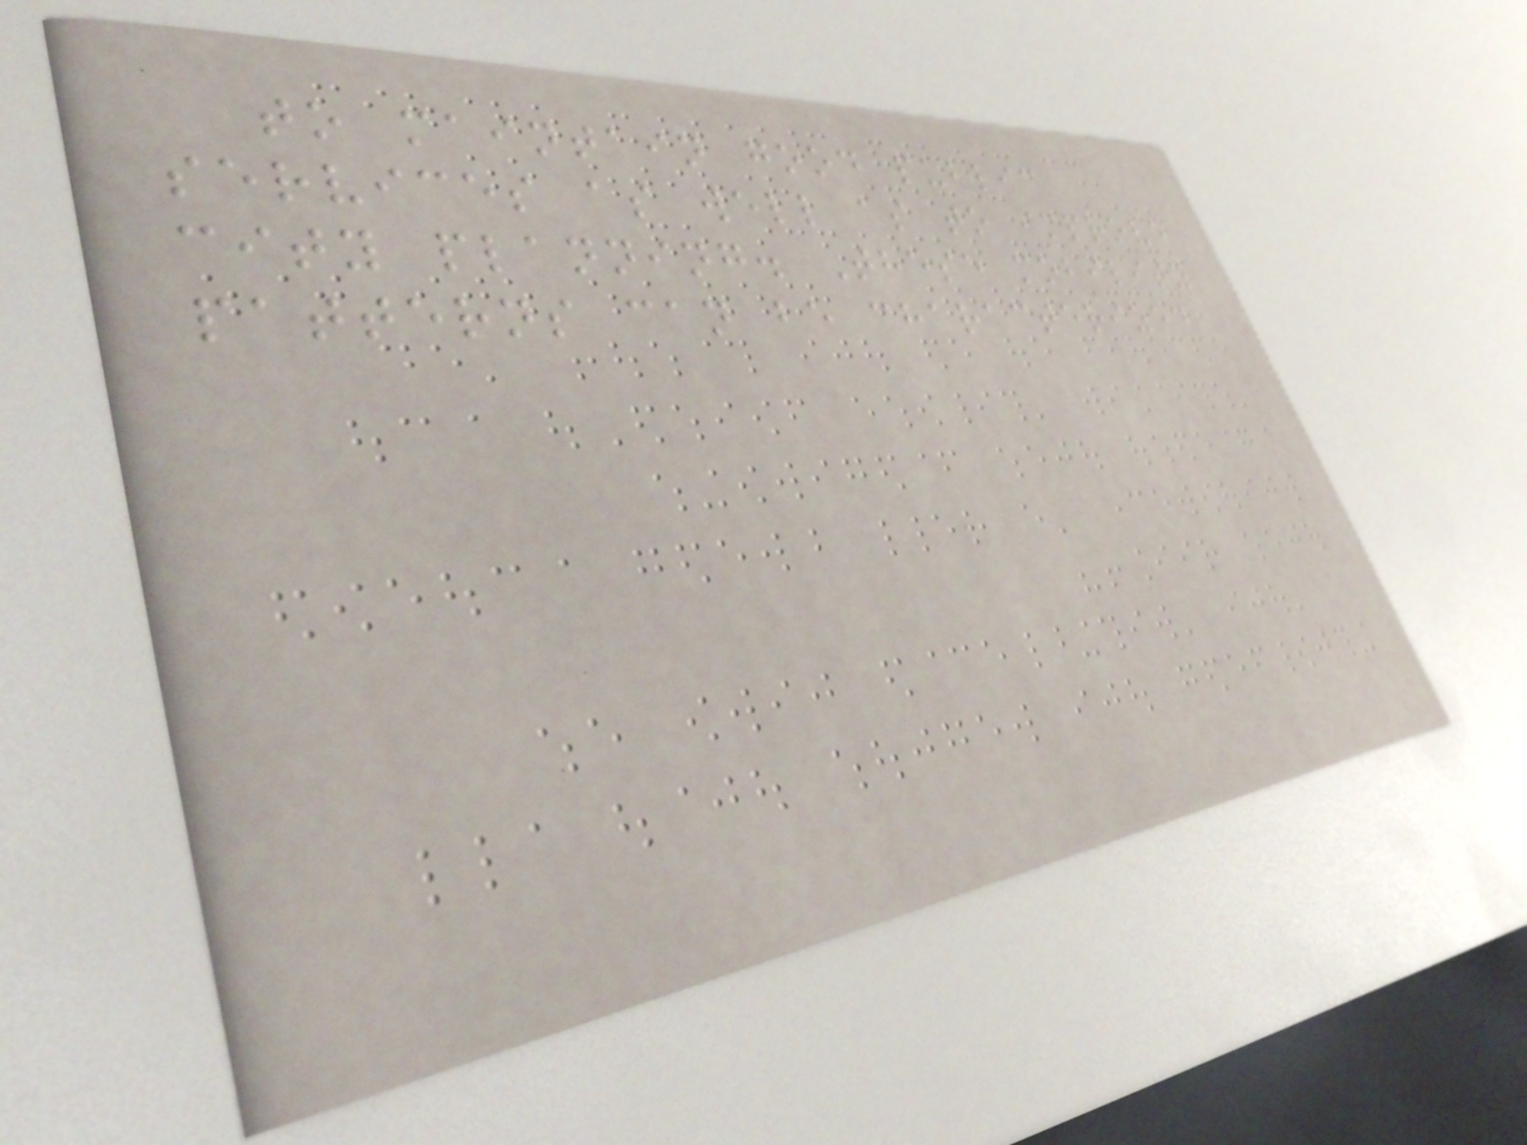to maintain good public
services as well as to improve
city planning. These mobility
patterns can be characterized
